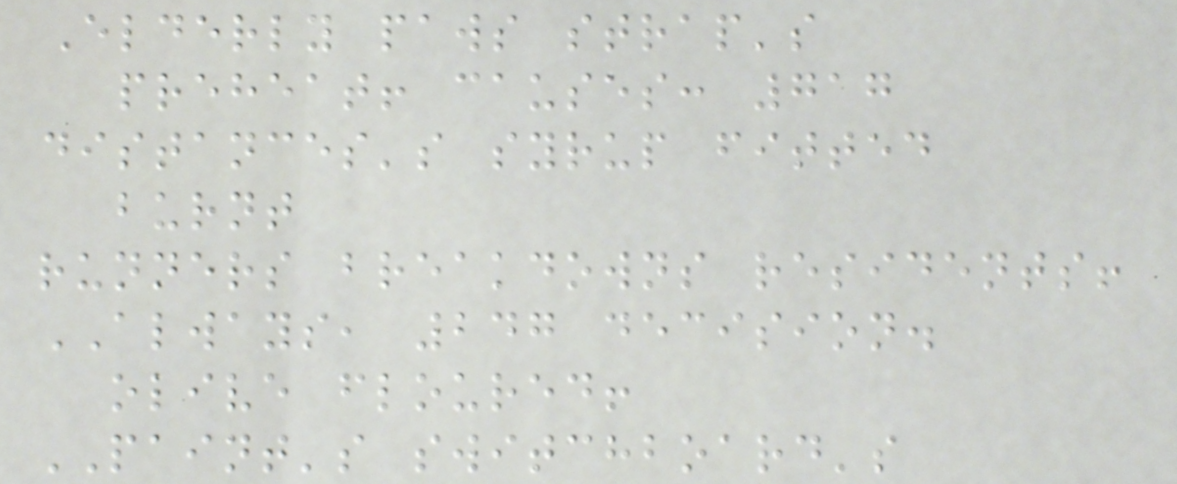Elderly paws strap's
preheat! causes: 717
distances's syrup fitted
burnt
runners breakdowns residents!
ALWAYS, 247 decision.
olive floured!
PAINT's switchboard's
